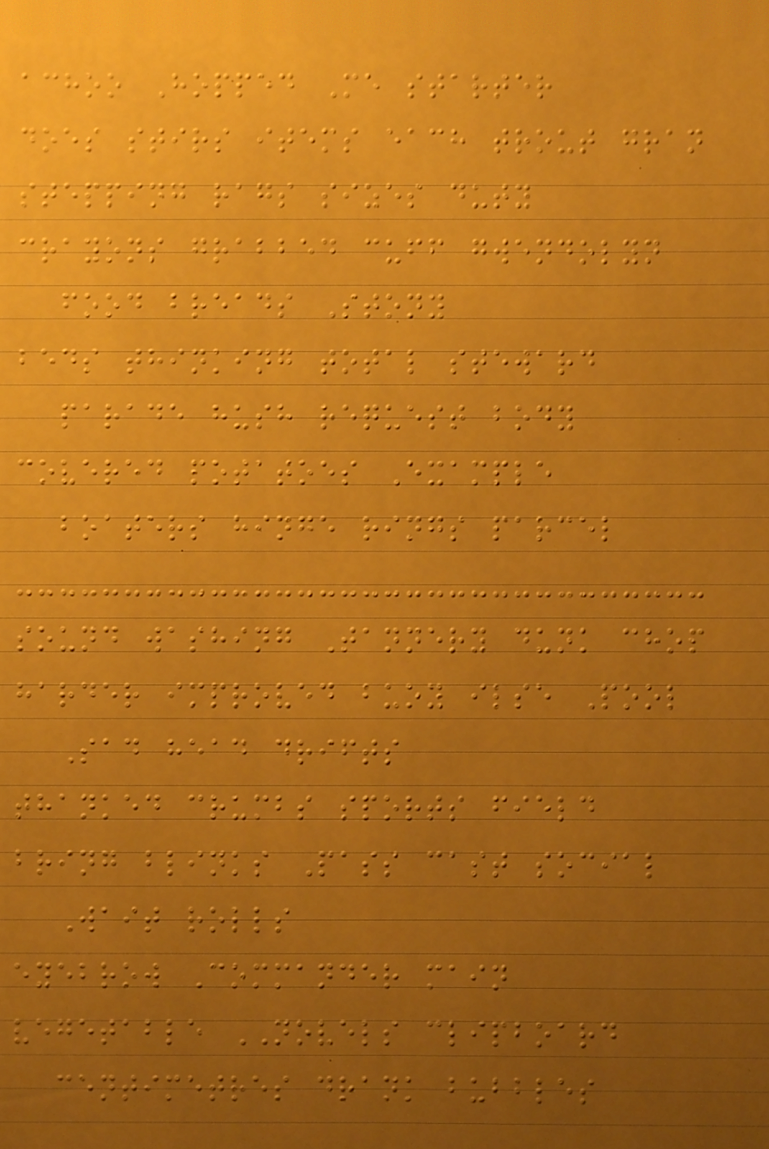achoo Hopped Me starter
does stirs items each trout gran
stepping rags sizes duty
crayons grabbed cuff gwendolyn
food breads Stony
beds thinking total steward
parade hush request body
covered potatoes Example
boaters hinge rings parcel
sound washing Tannery dunk chop
harder improved buoy ilse Pool
Sad head drifts
thanked crumbs sports field
bring blinks Pass cast social
Wait rolls
eyebrow Commander main
vegetable NOVELS clipboard
centimetres drank bubbles
